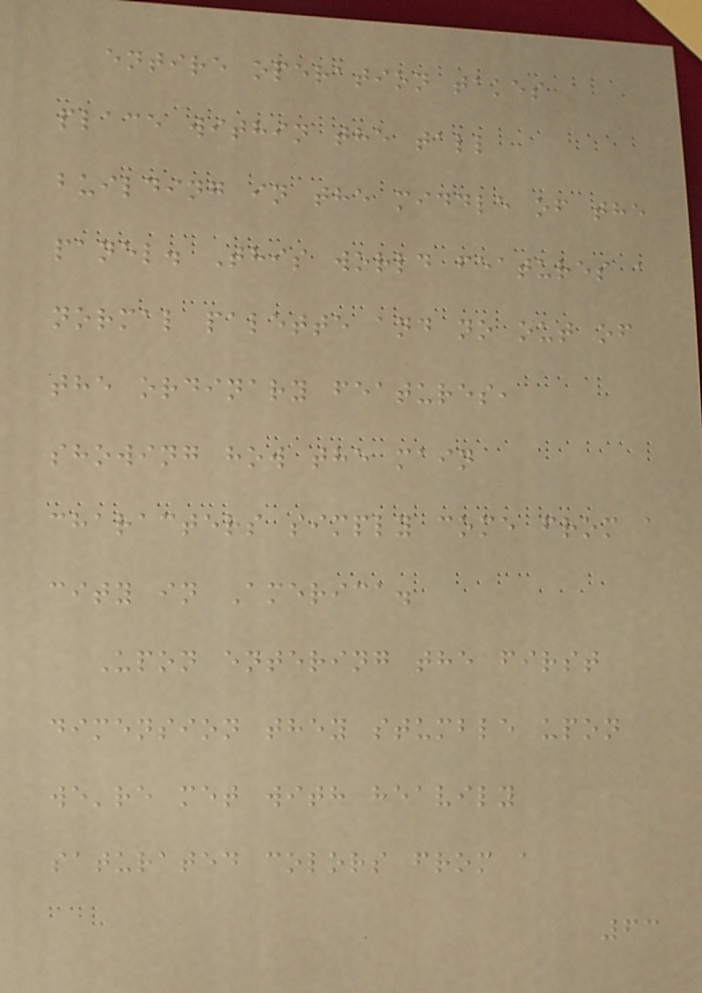entire operation takes
place within the tall
building in the middle of the
panel. This world features a
normal palette and no out of
the ordinary features,
showing how the main
characters simply come from a
city in America.
Upon entering the first
dimension they stumble upon
we're met with heavily
saturated colors from a
63
